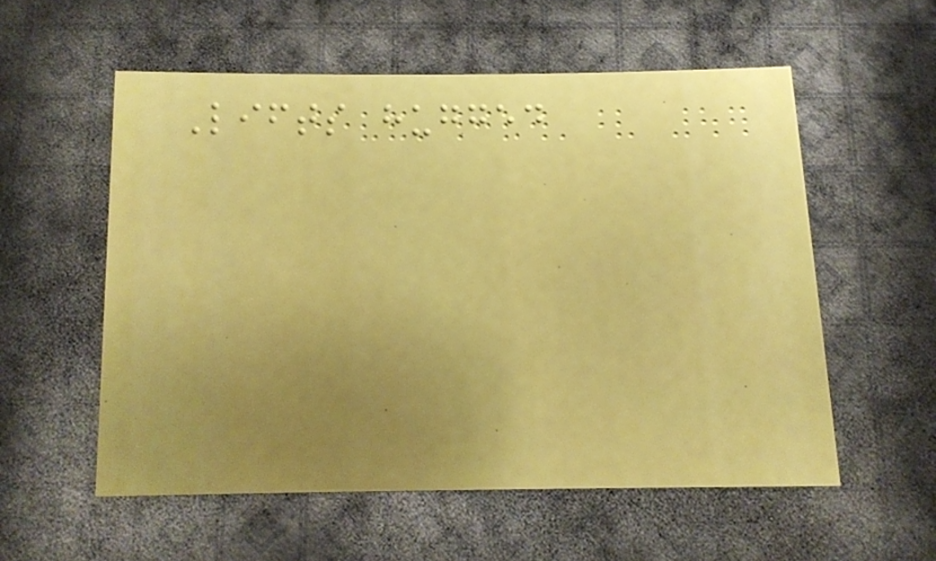Lifts hugged
